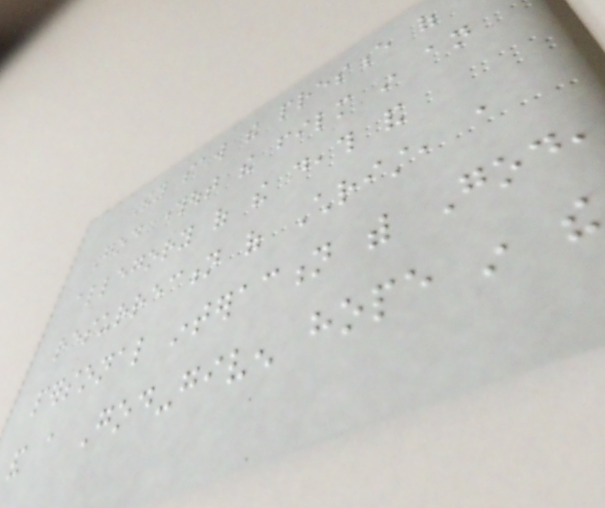They saw the presence of
God throughout the film in an
allegory of the death and
resurrection of Christ, a
personal interaction with God,
and a God-given hope in the
